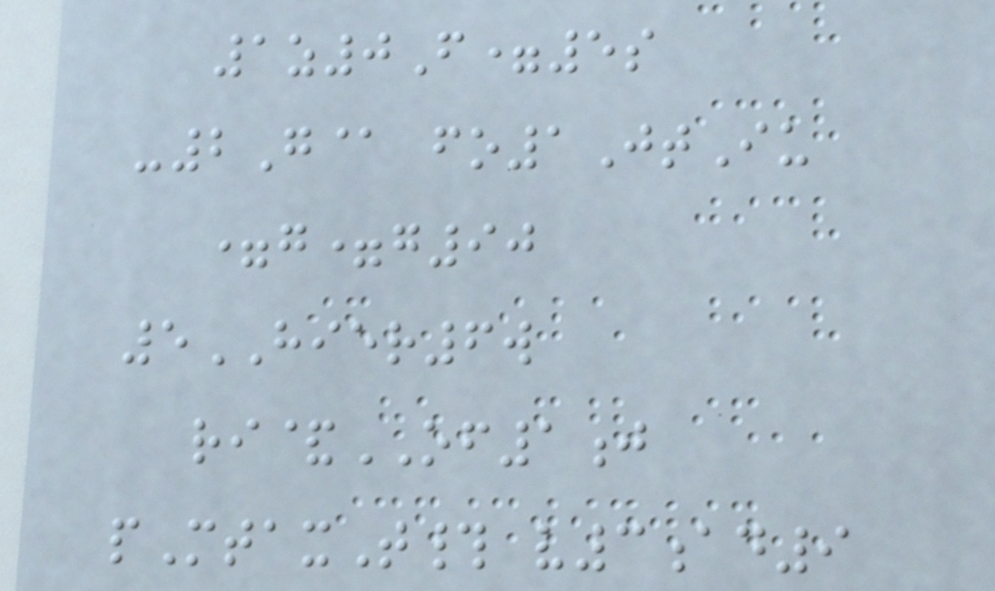1z0F=5s
-2G@ fo1JtIu
=g=g90
5HIER6w
ri&OF1j
pMtaxT# v3ad9
